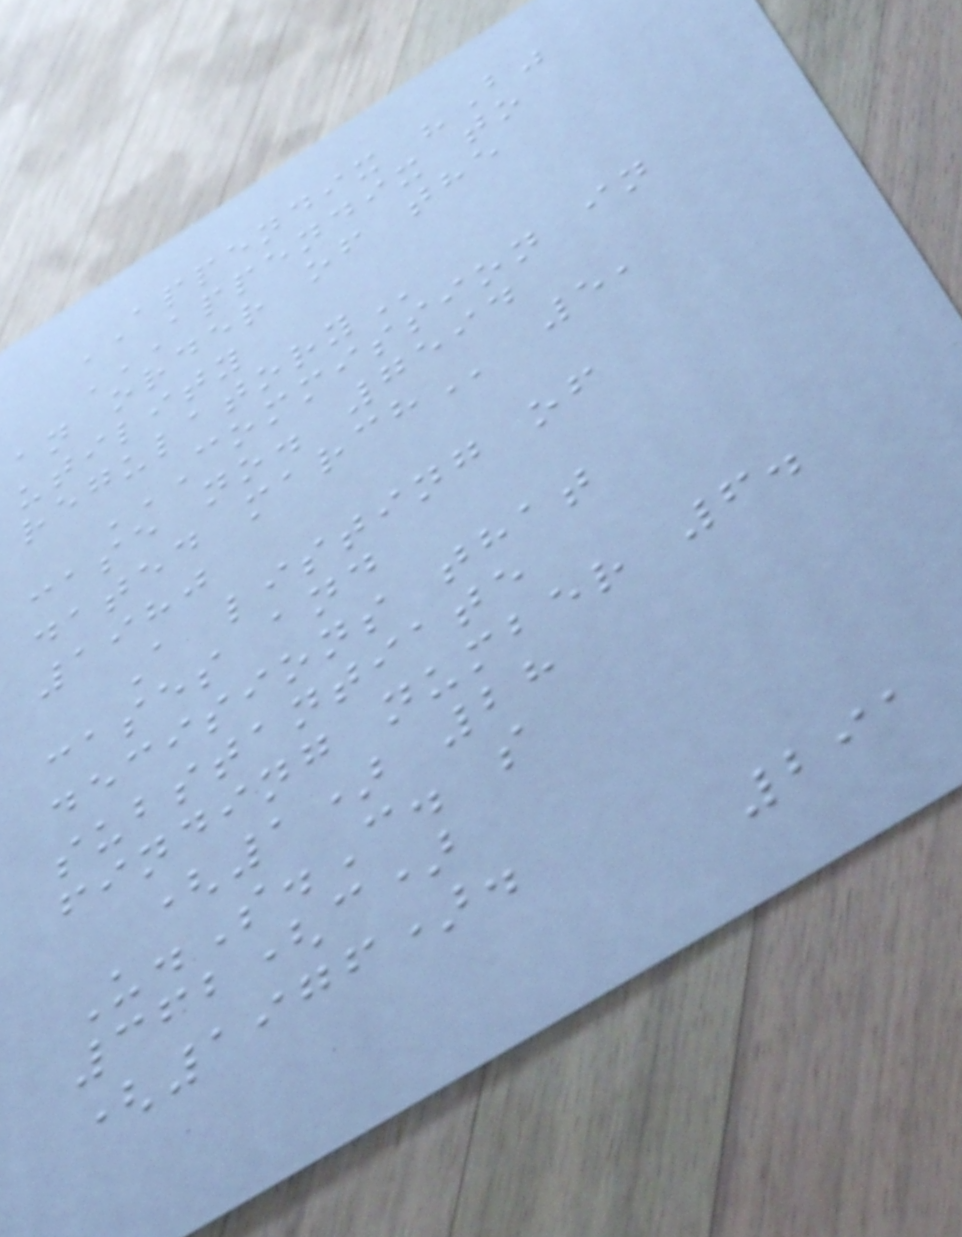APPENDIX "B"
APPENDIX TO
AN ORDER OF THE
UTILITY
REGULATORY
COMMISSION IN
CASE NO. 7594
DATED MARCH 5,
1980
A listing of
cases and
decisions that
substantiate
finding number 6.
(1) 28
U.S.C. s
362(c)
(1976).
291
